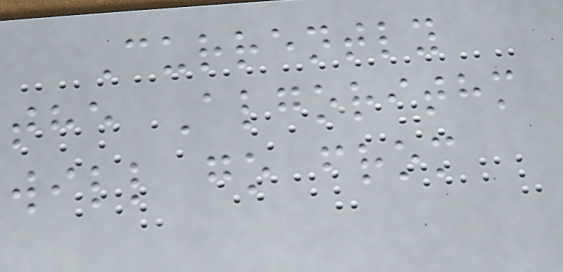Currently
the Algorithm
will go from
